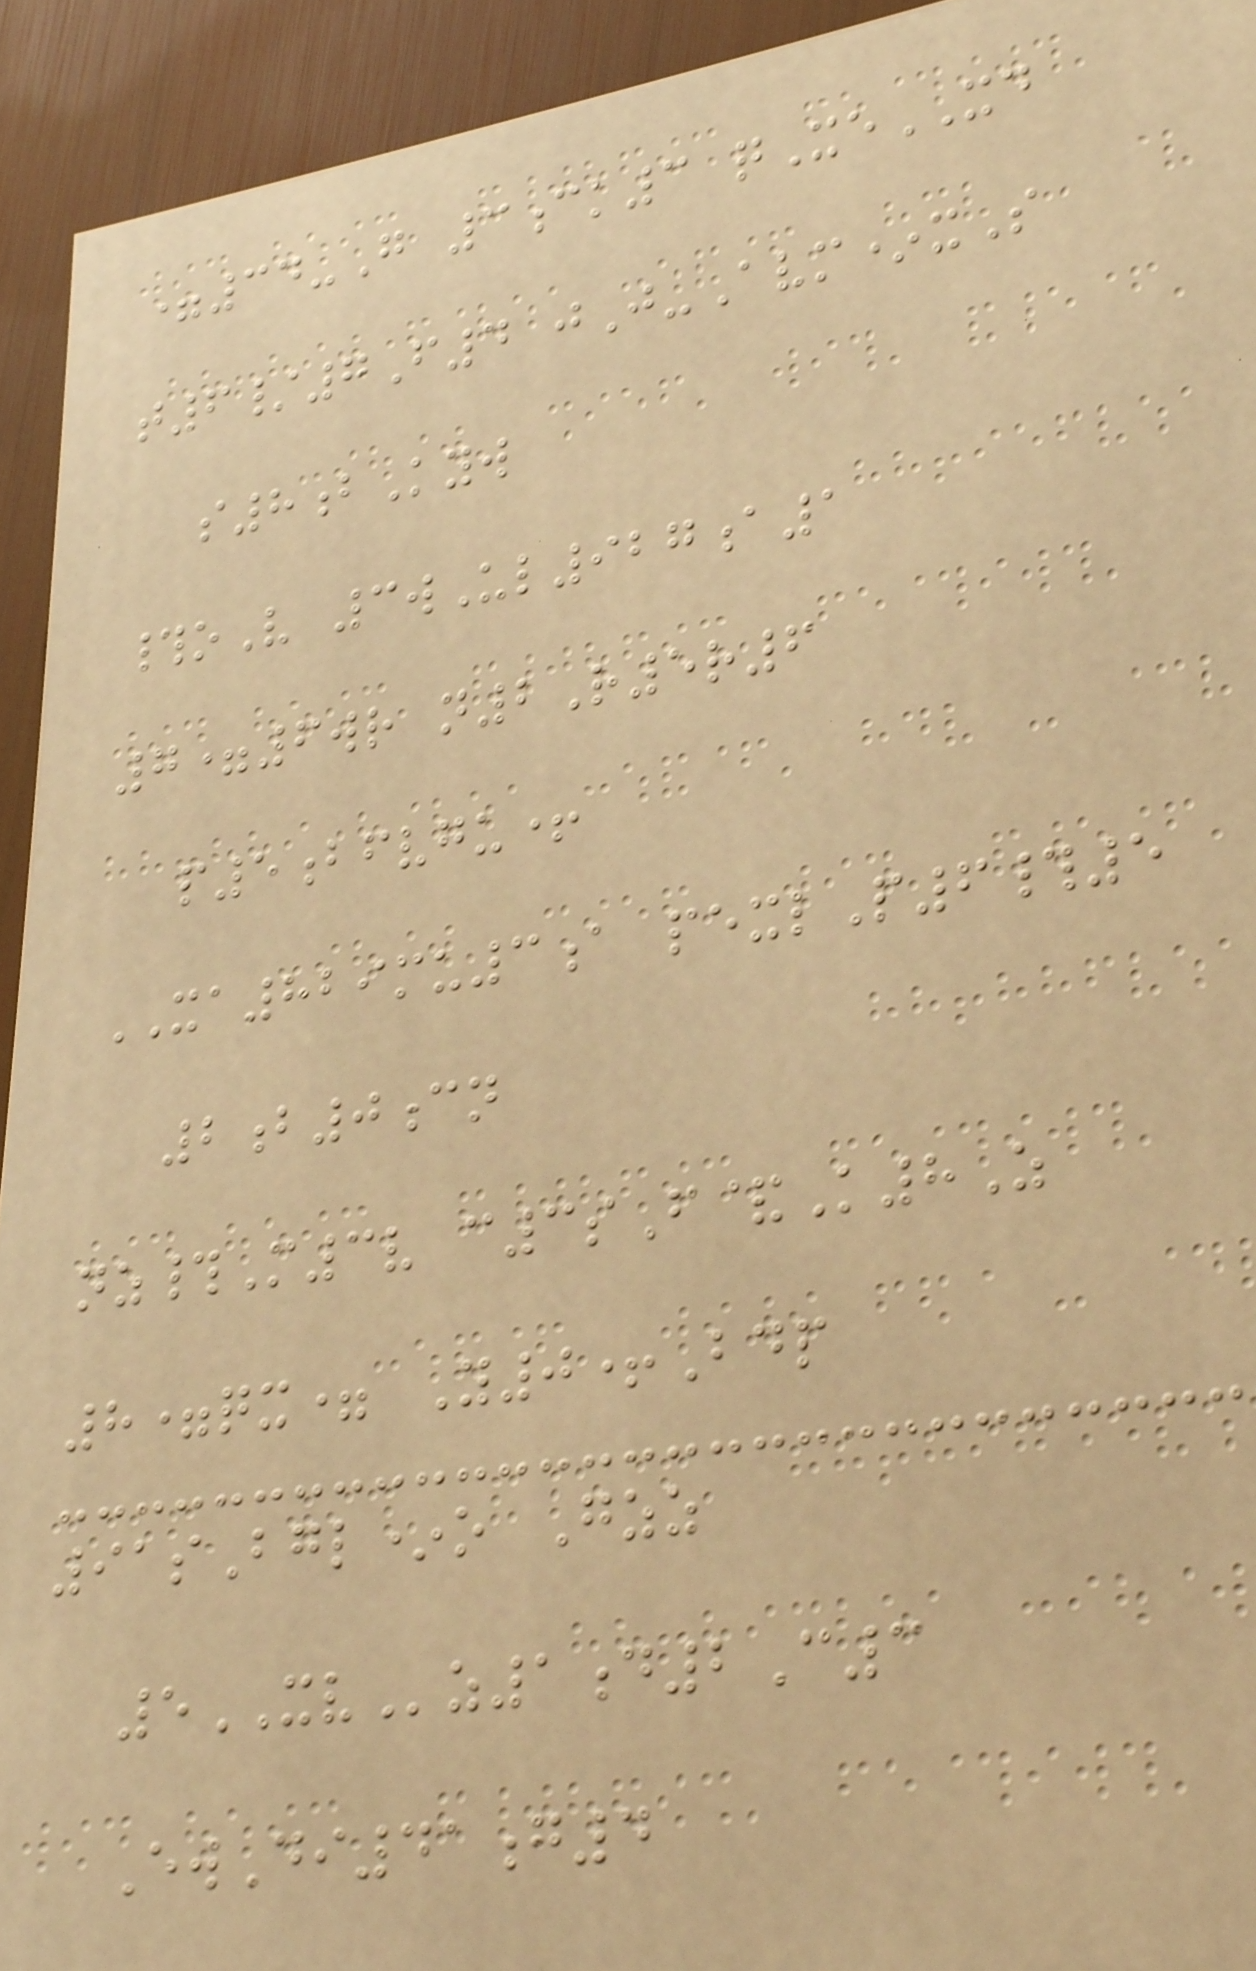=34-G 3ck3 qXeXD
t6/7F4 jJ-Avm*xS
s8bKyw
#oV 3wUl927a1
7=6wr n2R5r6
p5bfvgu+
XA829mu3a pexlP6#5
2b0cn
nz#M3v c3sF&K8Z
8=qx= Y0+Bdp
91sBgl*o Gzz
5XVz1d2C3
EwDi41g4
